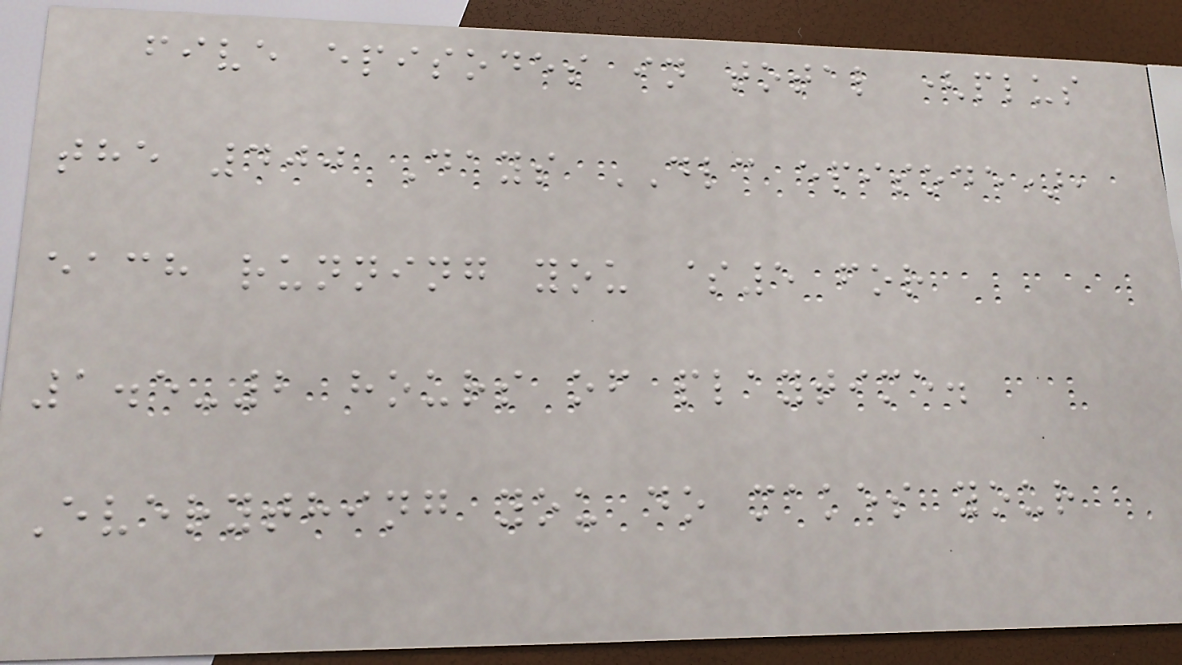five episodes in total (plus
the 400 Days DLC episode),
each running you $5 for
1.5-2 hours of playtime.
Everything you do makes your
